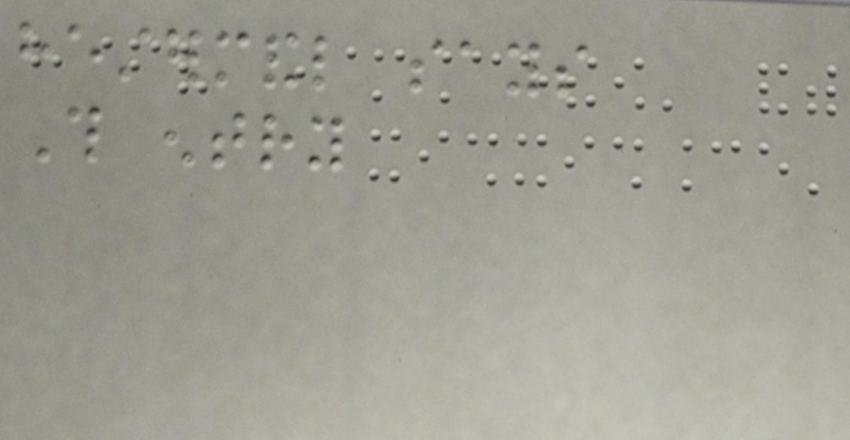hestermandl says
This entry
